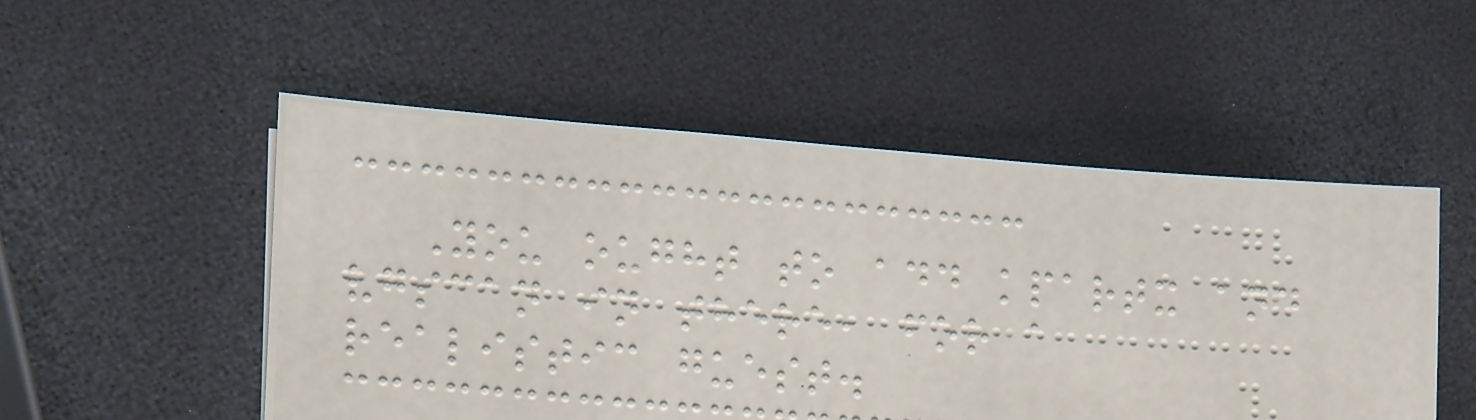You ought to add kpartx and
vgscan in there, for a
realistic guest.
